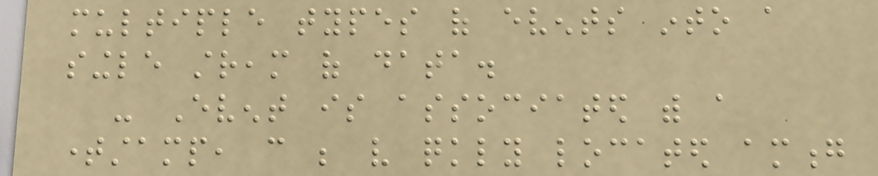multiple types of events into a
single stream of data.
- Event is associated with a
timestamp, can be very quickly located among
